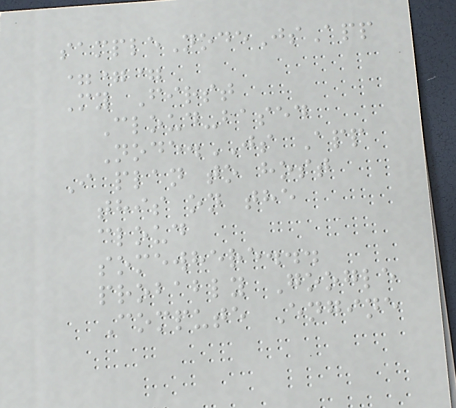sampleNodeJsApp
===
My First
Cloud-based
Node.JS App
I plan to host
this on the
cloud
somewhere...
probably Google
Compute Engine
